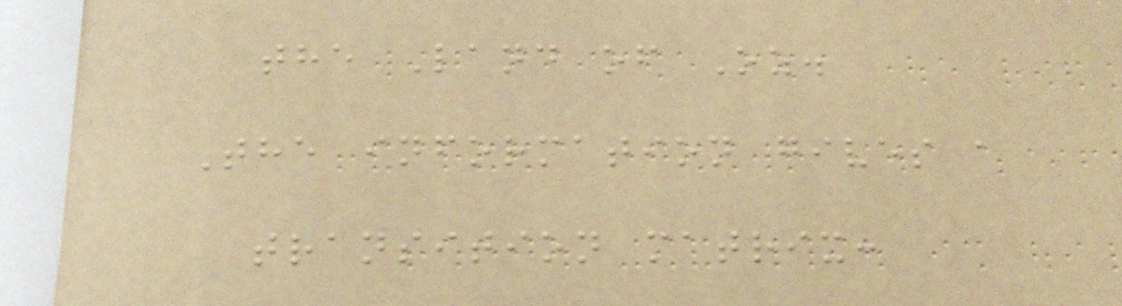the Land of Oz.
The information gives a
transition matrix:
